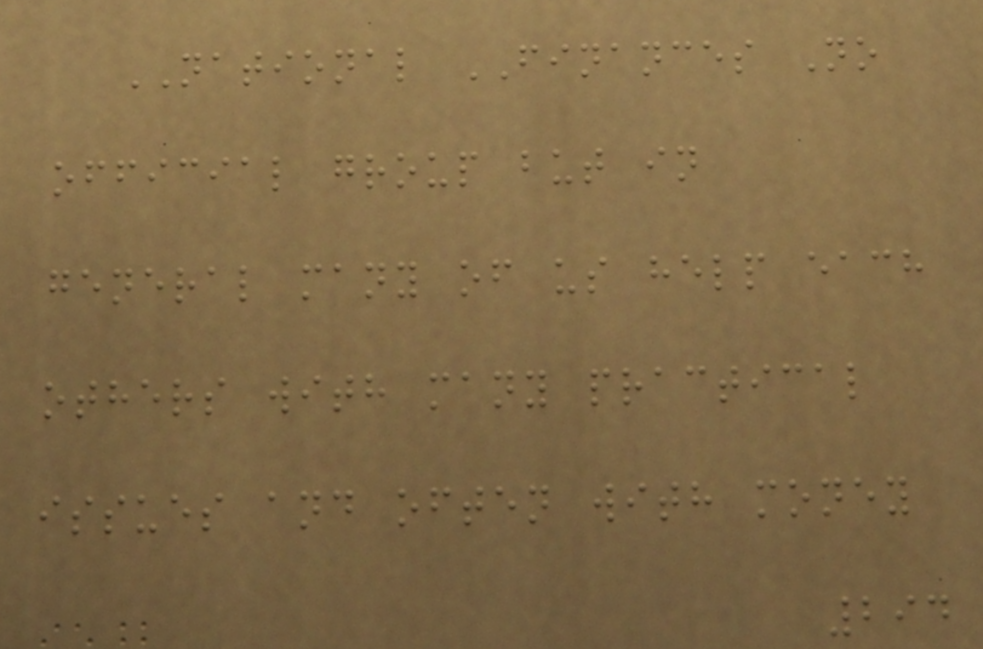NATIONAL FINANCES No
official group but in
general many of us help each
others with many practical
issues and often with money
294
